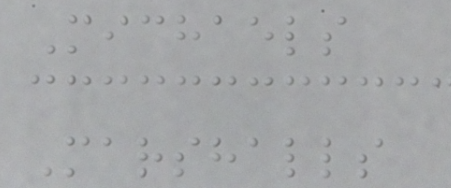Michaels
Marshalls
